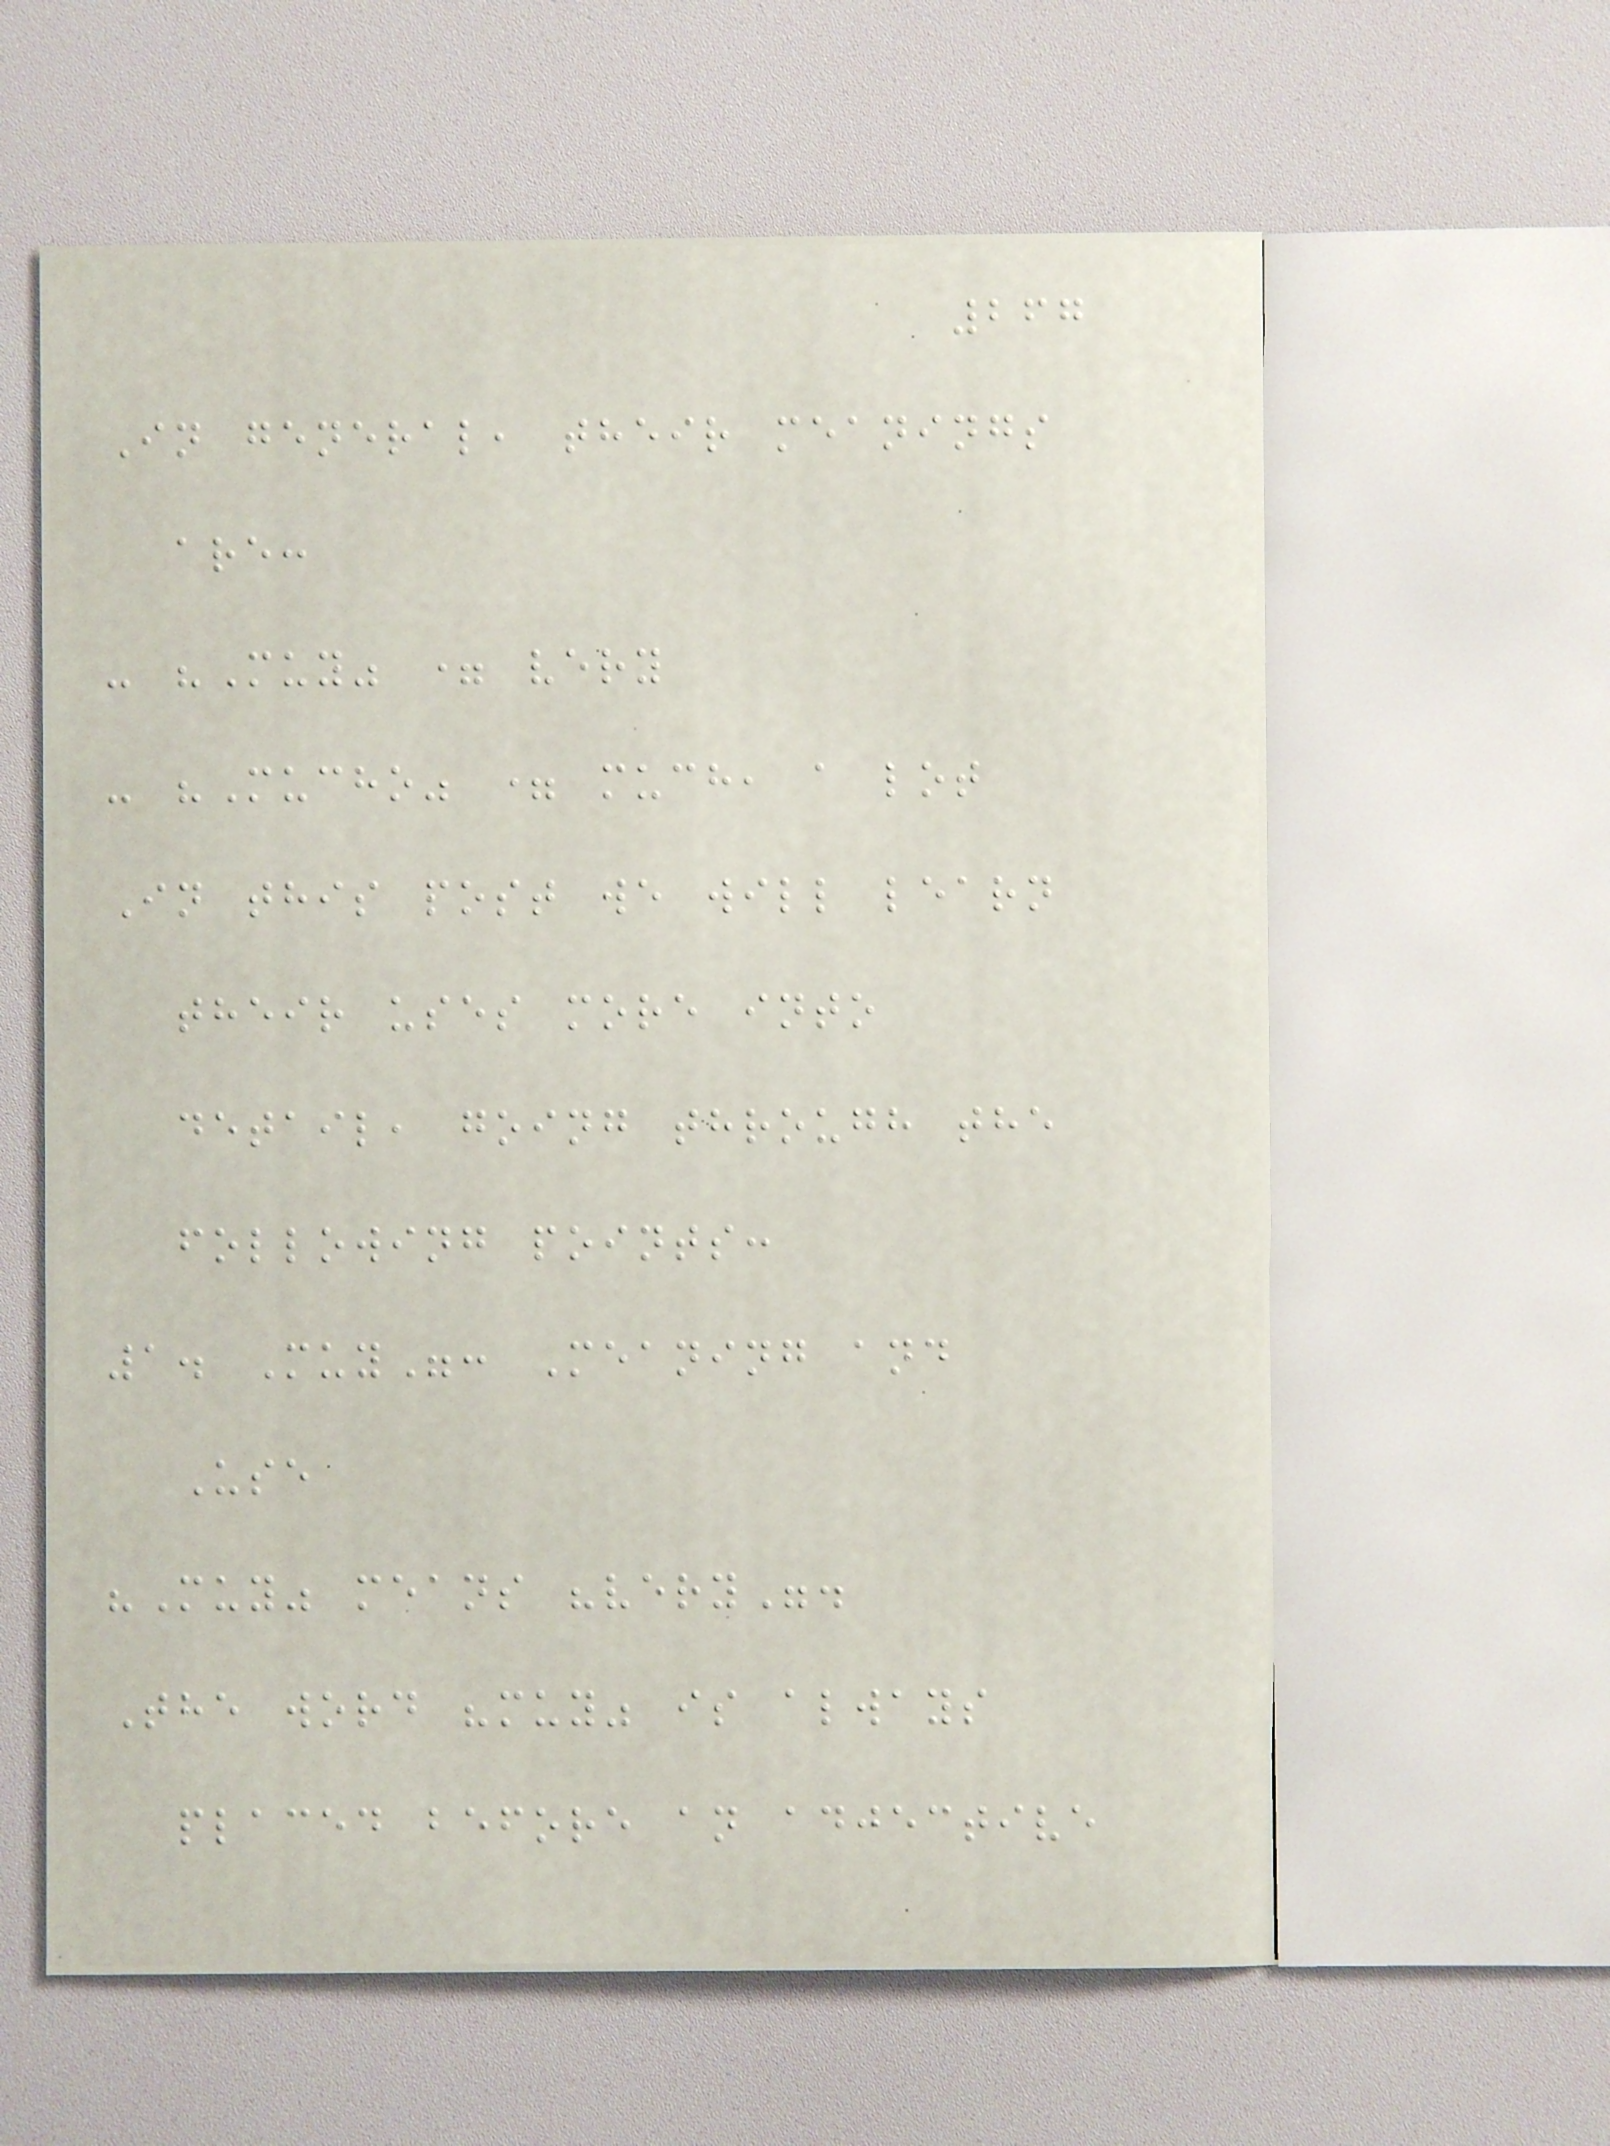267
In general, their meanings
are:
- "Muy" = very
- "Mucho" = much, a lot
In this post we will learn
their uses more into
detail, going through the
following points:
1. Muy": Meaning and
Use
"Muy" means "very".
The word "muy" is always
placed before an adjective
